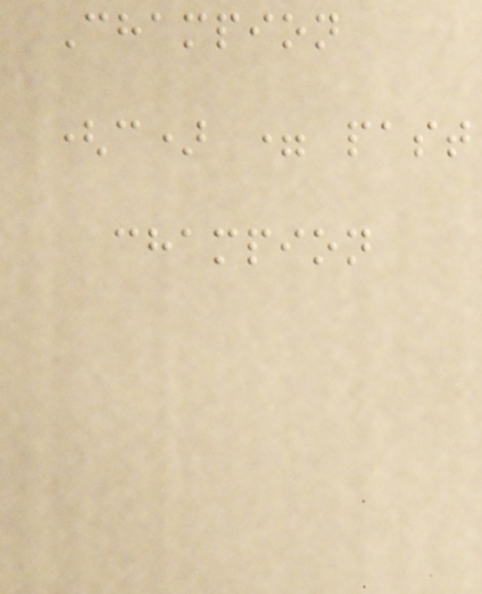Champion
(c) = past
champion
